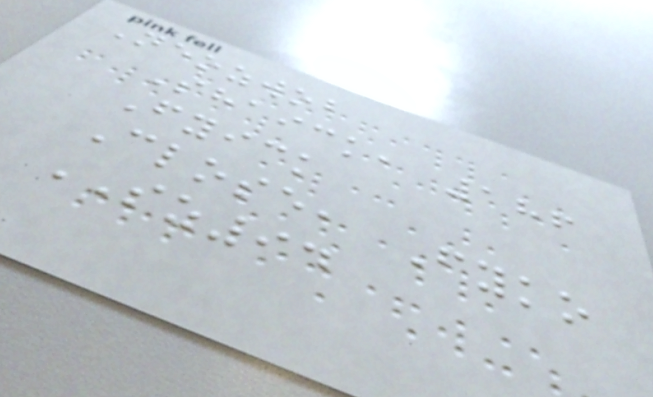Neozwob
Shaick, 186
Fyick
Close, Fyko
SZ94
